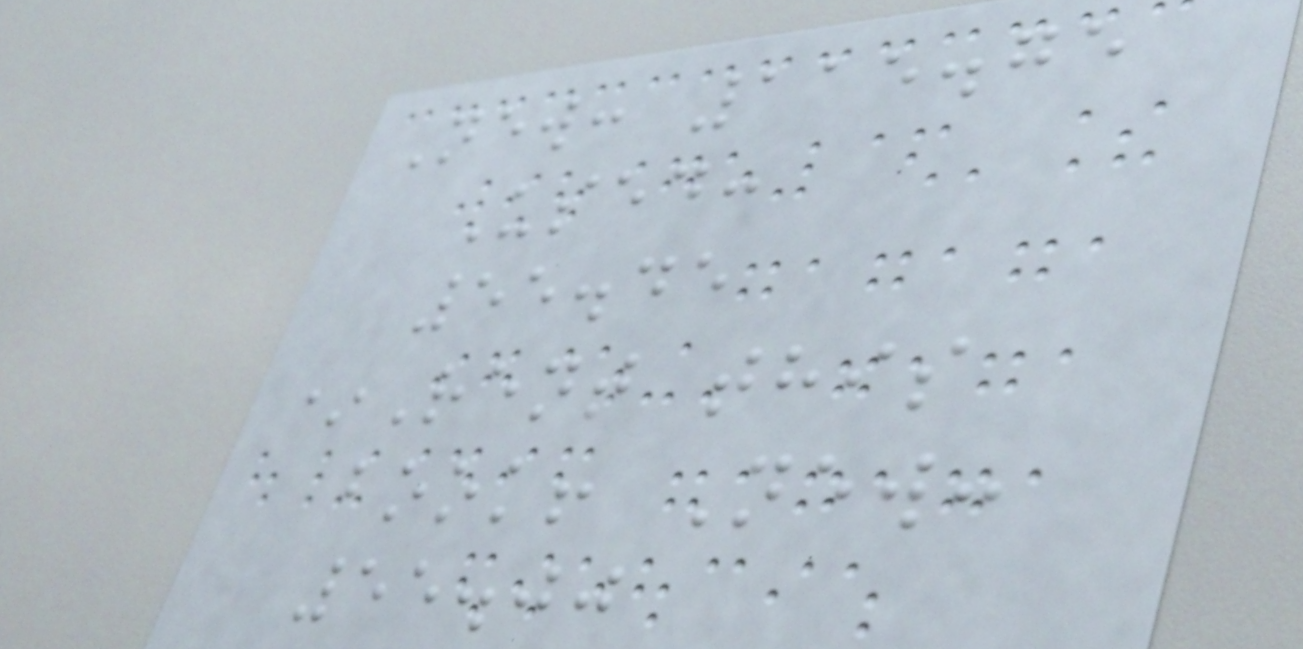New: 115.75
Used:
55.45
*Rent this
book! New:
55.00
